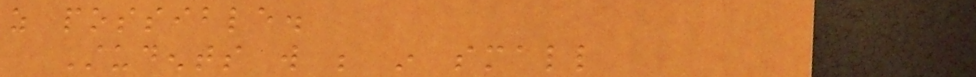as possible.
Students will be in small
